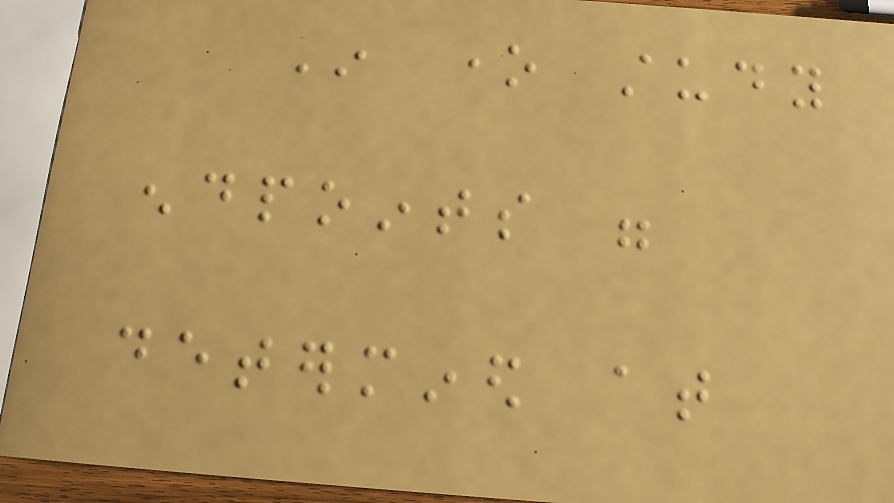In one study
endpoints were
determined at
